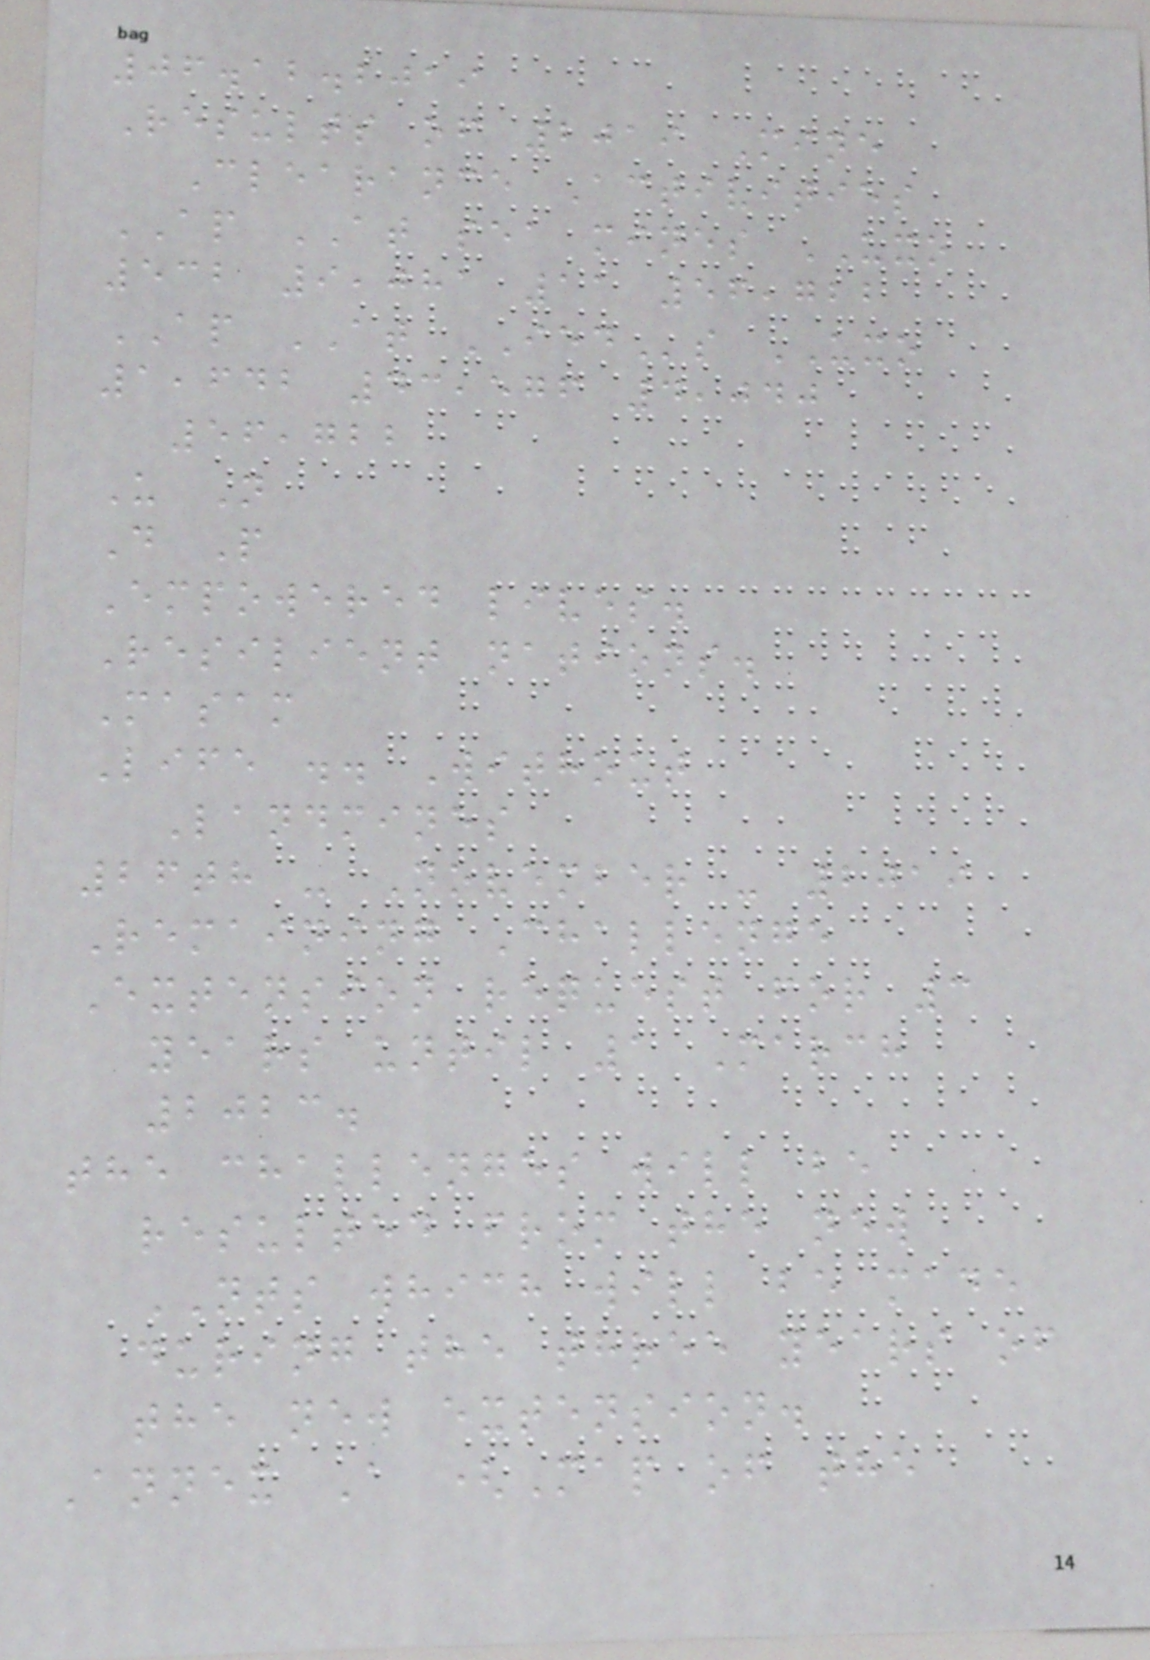06.12.2019
Results of 2019 Mine
Clearance Activities
AP AT sea mines UXO
532 9,081 11 56,722
AP AT IEDs UXO
1,642 43,576 4,040
56,722
U N
D P
Empowered lives.
Resilient nations.
Masam
Life .. Without
Landmines
26th - November - 2019
Remaining Challenge
Extension request for 3
years until 1 March
2023.
the challenges will be
resulted from the new
NTS which will be made
during the three years of
the new extension.
Annex A (Map of the
